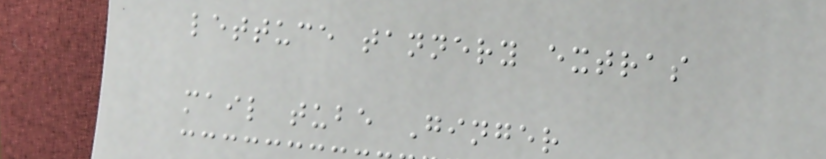lettuce tannery extras
mail tube Ginger
